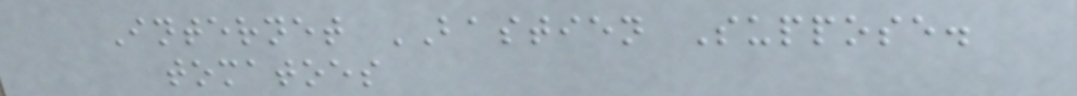Internet BASTIEN Suppose.
tomatoes
